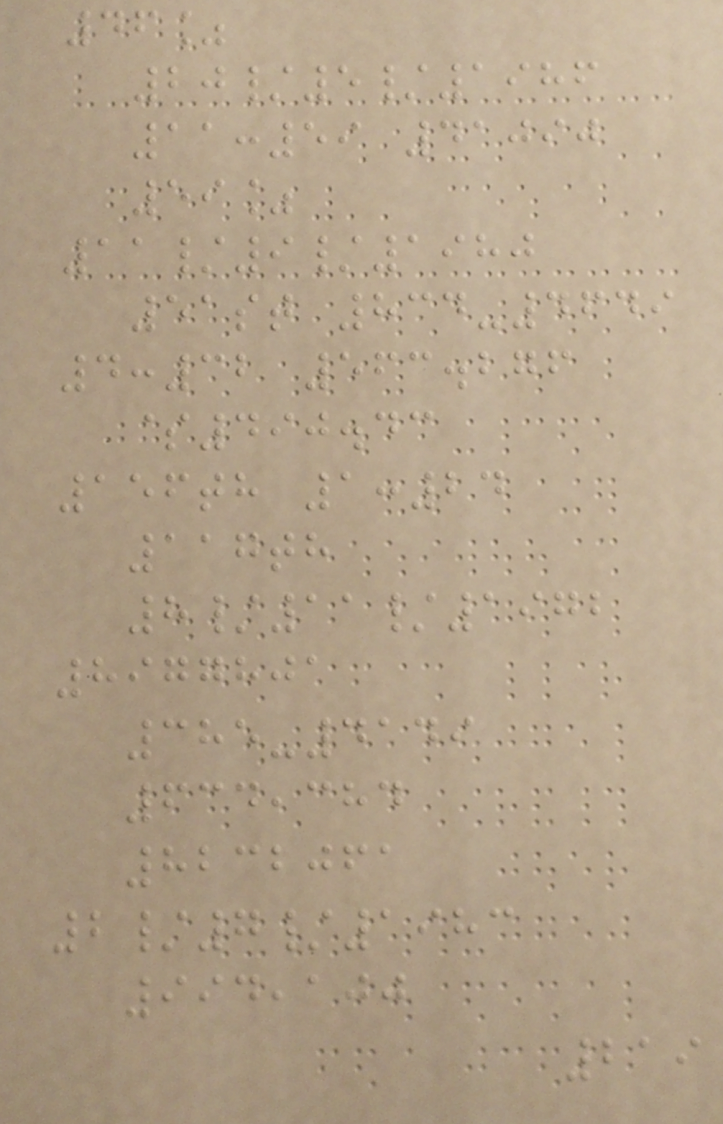46%
20/5/1986
11:59 41090
59%
11/9/1980
51st 834-4649
4:32 563.276
$490.43
156th 1:24
117th
8/11/1972
8977801
385-4149
634,384
8232061
2/7/1983
994,100
219
